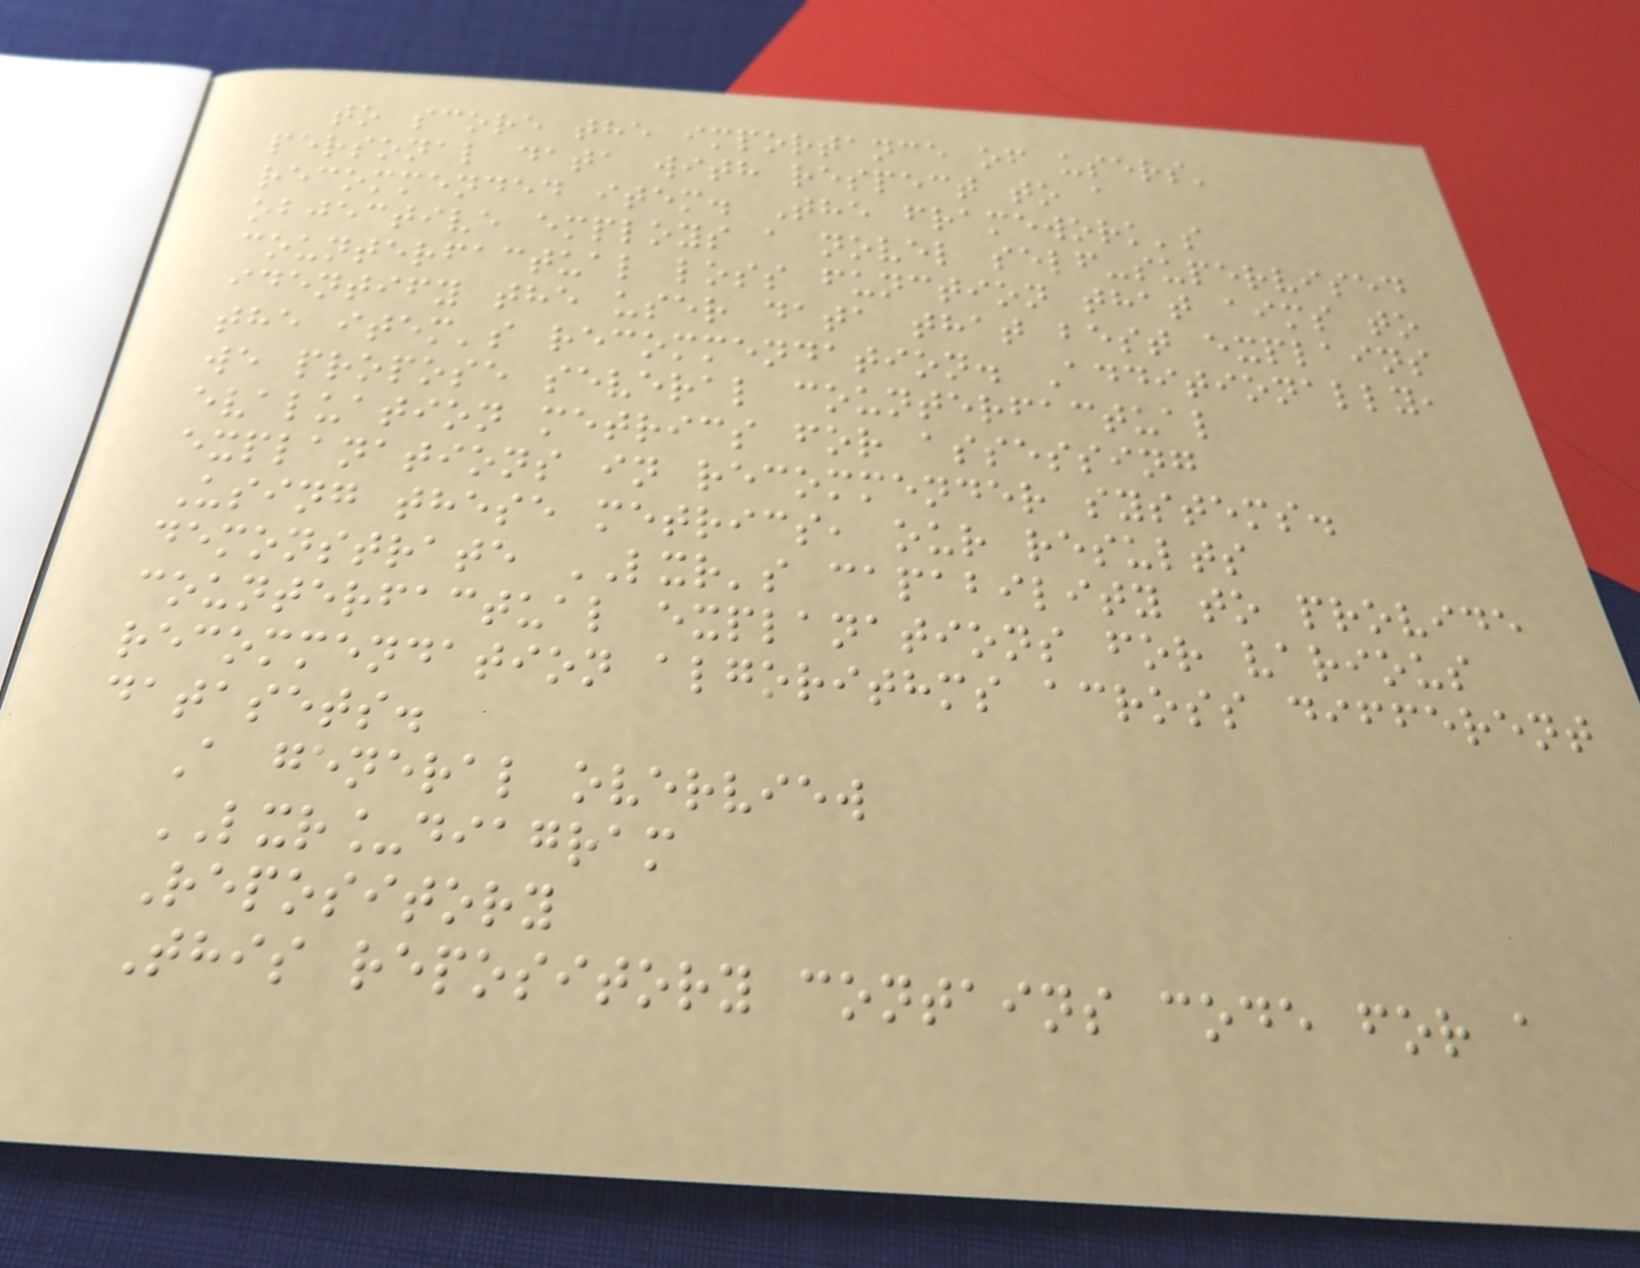to score the importance of users'
personal data with respect to a
recommended item. The framework's
objective employs a novel self-supervised
counterfactual loss function that aims to
identify the user data that best explains
the item's recommendation. Additionally,
we propose several counterfactual
evaluation metrics for assessing
explanations in recommender systems.
Using these metrics, our results
demonstrate LXR's capability to provide
counterfactual explanations for various
recommendation algorithms across different
datasets.
A general overview
LXR_diagram
Repository
This repository contains code for a
